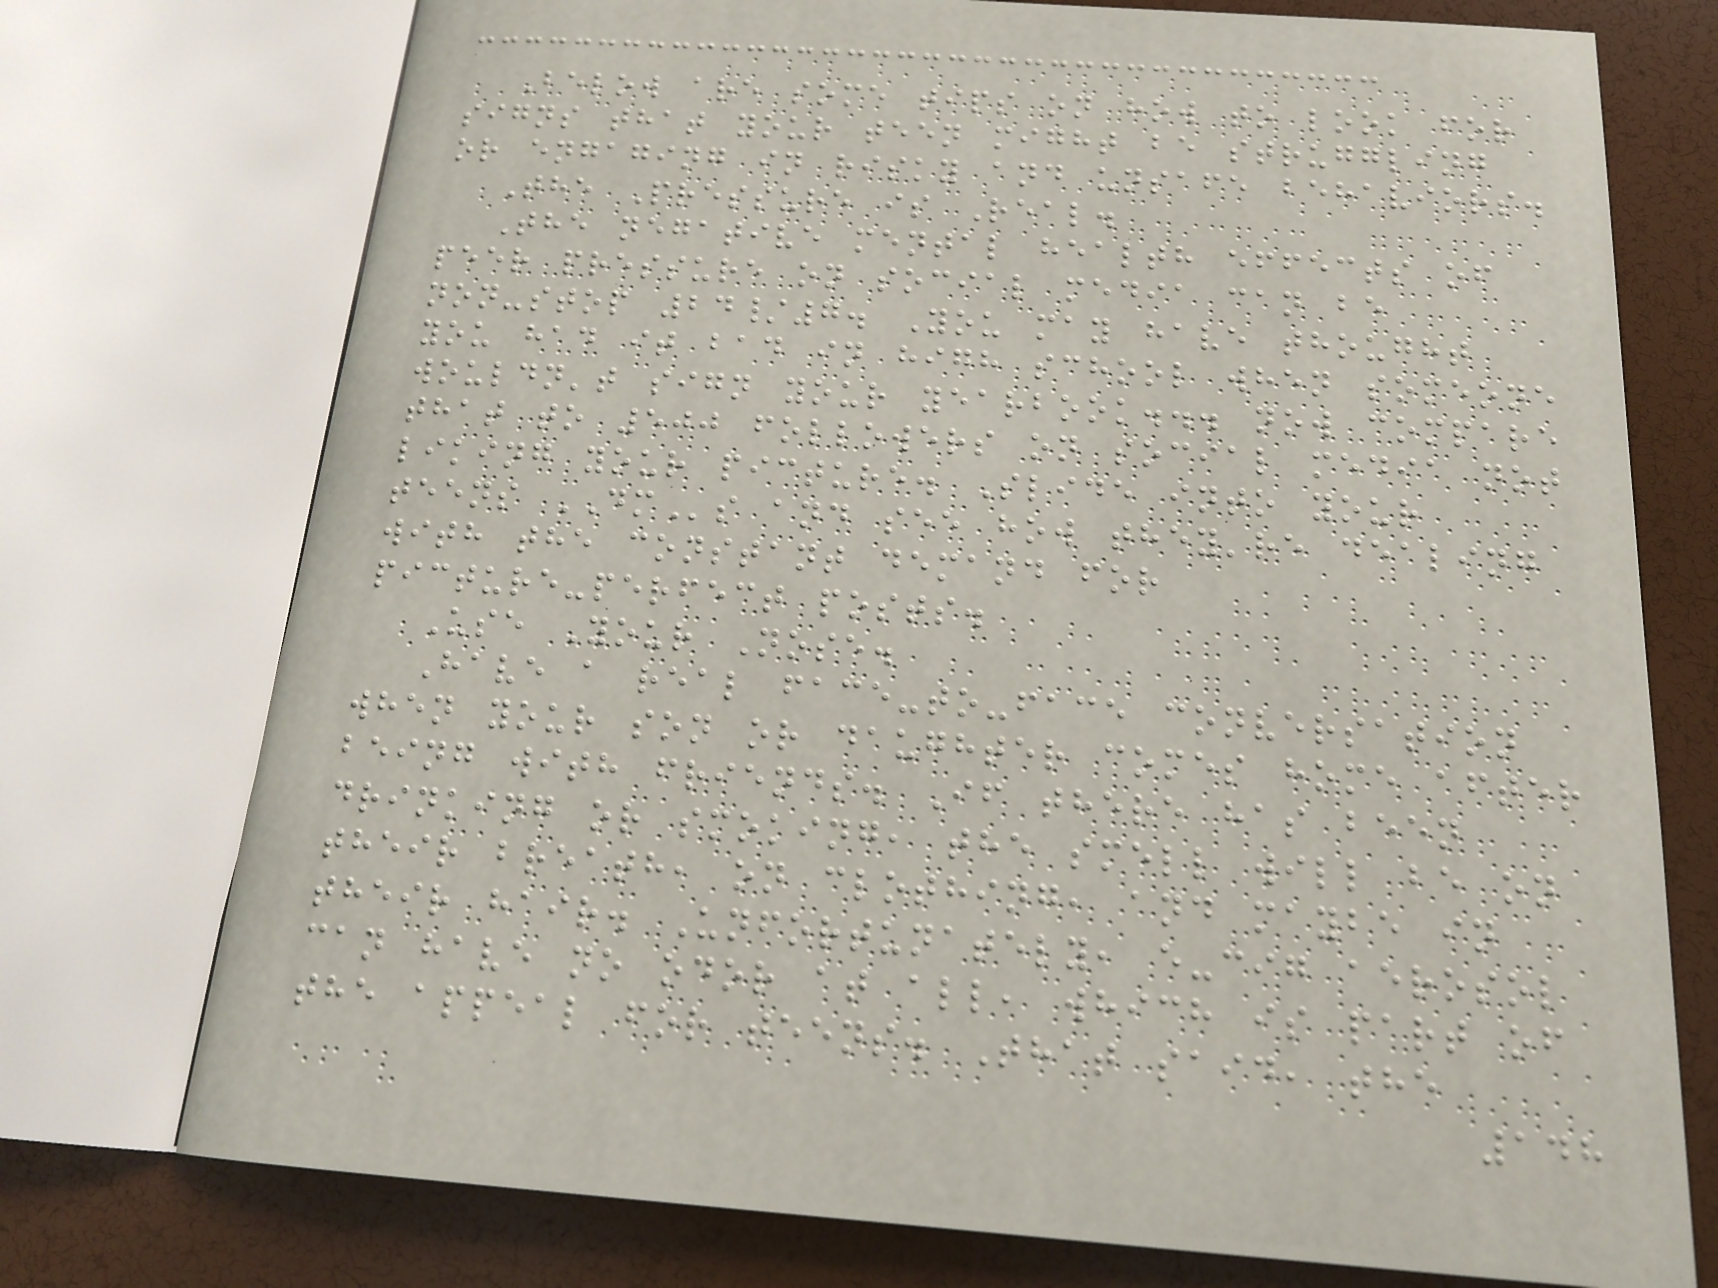Below are some tips on how to look for
signs that your teen might be struggling
or engaging in risky and unsafe behaviors.
The Pressure is Real.
The negative mental health effects of
peer pressure on social media can be
non-stop 24/7. You may have thought
you had it bad in high school when someone
wouldn't sign your yearbook... now compare
that to 500 followers on social media not
liking your picture. Slide into your
teens DMs and see how they're dealing
with the constant demand for
picture-perfect posts.
Use Your Nose.
Have a real face-to-face conversation
when your son or daughter comes home after
being with friends. If there has been
drinking or smoking, the smell will be on
their breath, on clothing, and maybe in
their hair. Unfortunately, e-cig aerosol
can have no odor at all, which is part of
the appeal for teens. That said, the
148
